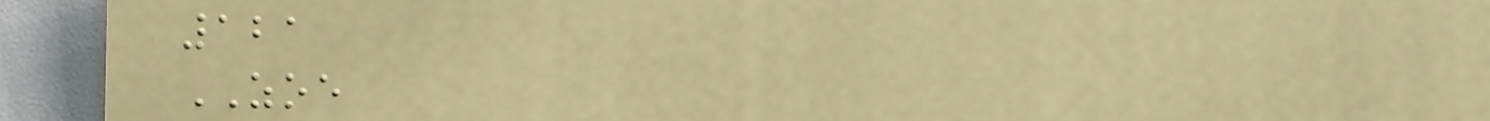121
ZOE
